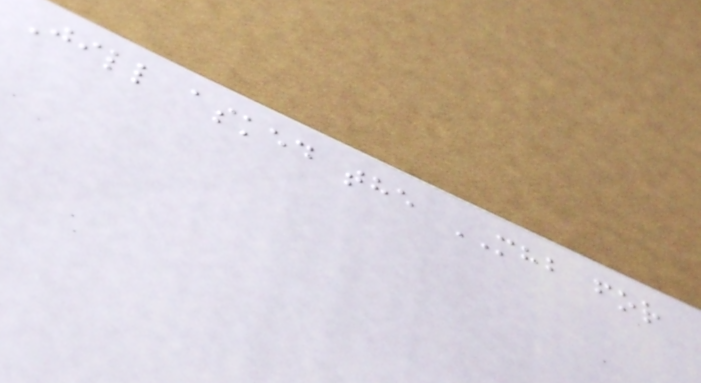Jill asked the MHB for
